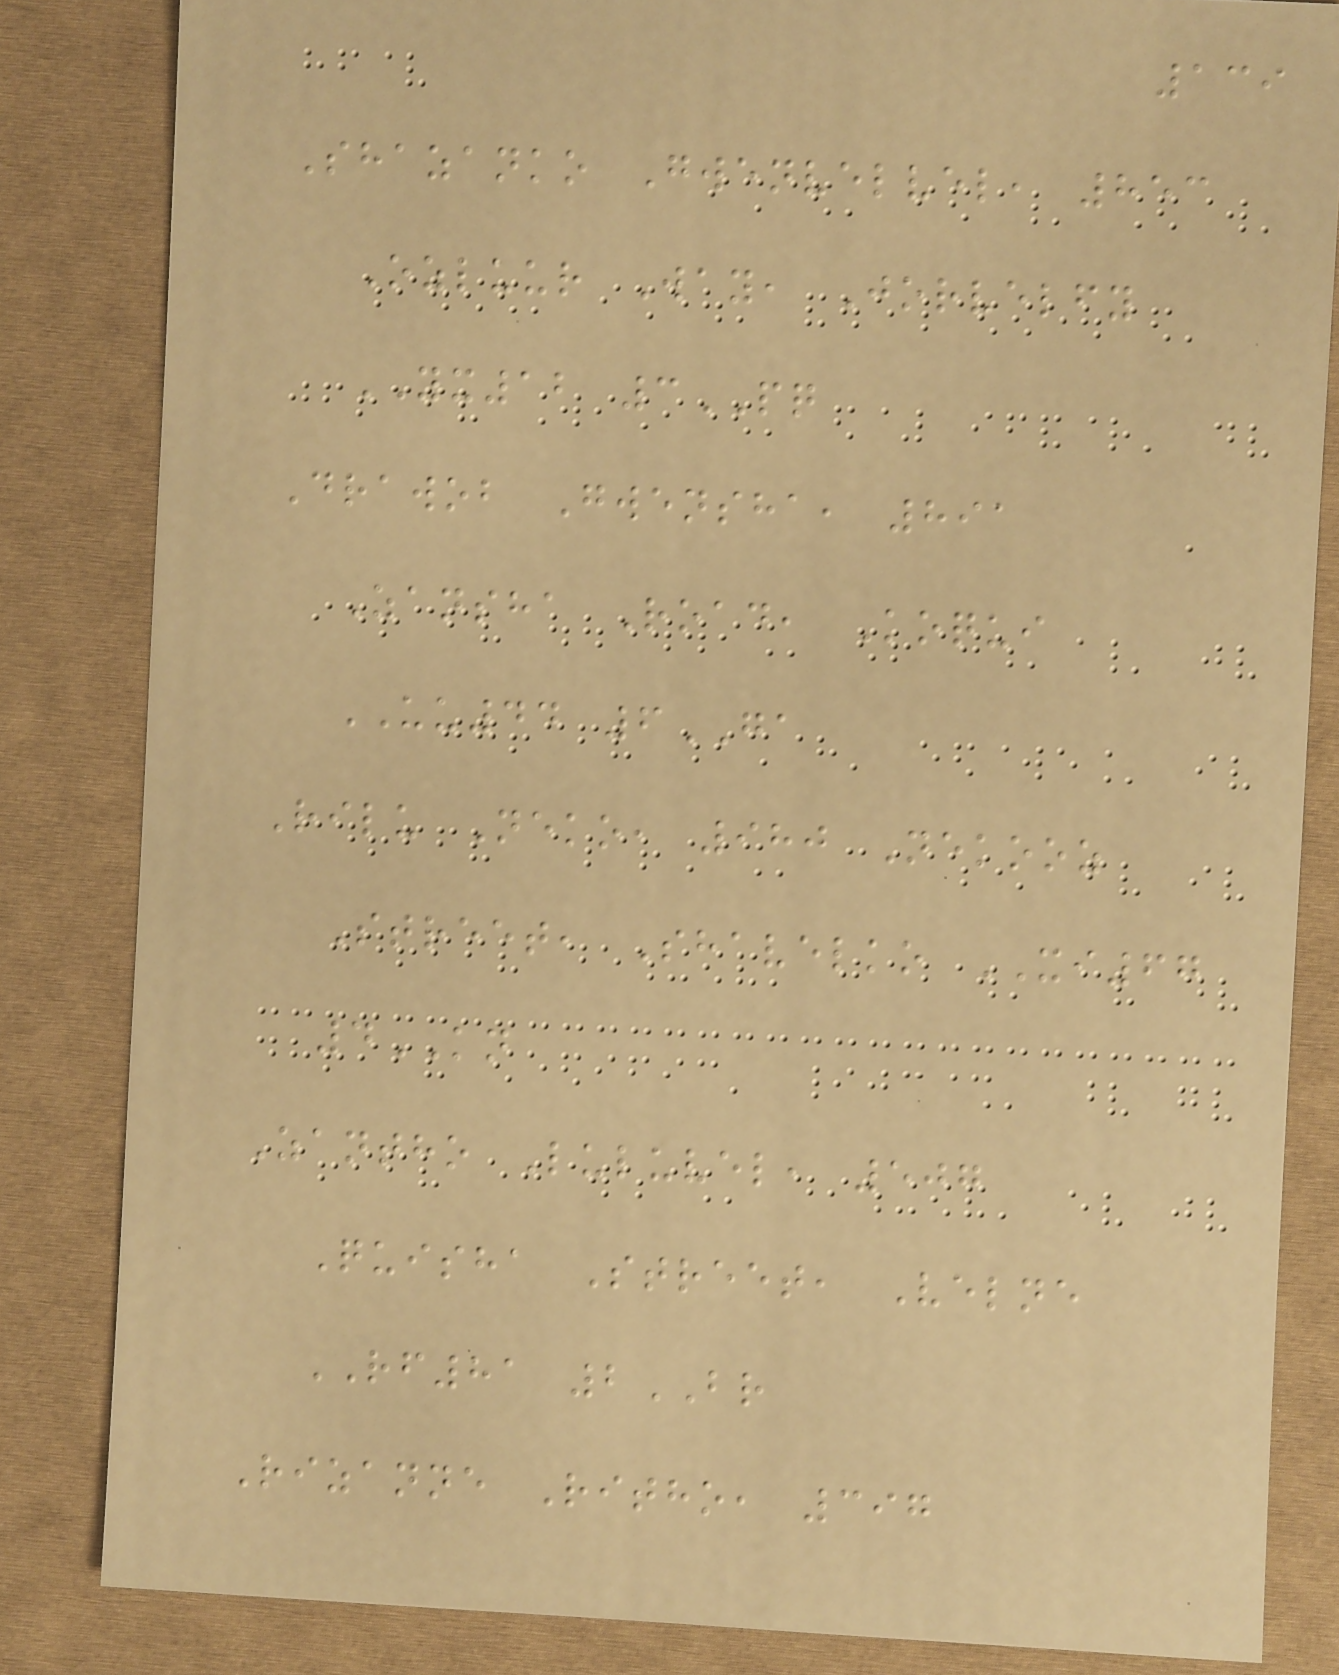139
Shazanko Gwenvelvel, 853
Ozluur Way, Jorvelfy
YX12 3PQ
Drawob Gwensha, 891
Zansha Road, Koqui
UU44 6GA
Rilu Neko, 980 Nekooz
Street, Shavelko XI67
4KN
Zantho Luluvel, 507
Quisha Street, Velne
RF81 2BR
Rizanne Ritho, 397
